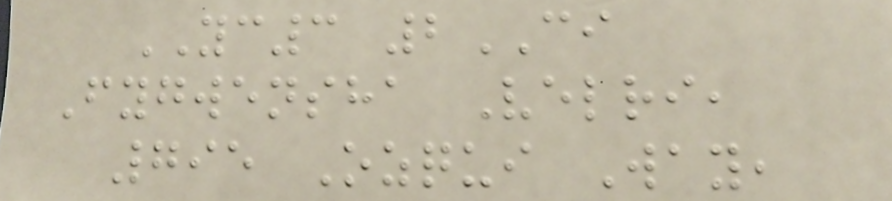YC3 2CI
Fygwensha Velri,
795 Ozqui Way,
